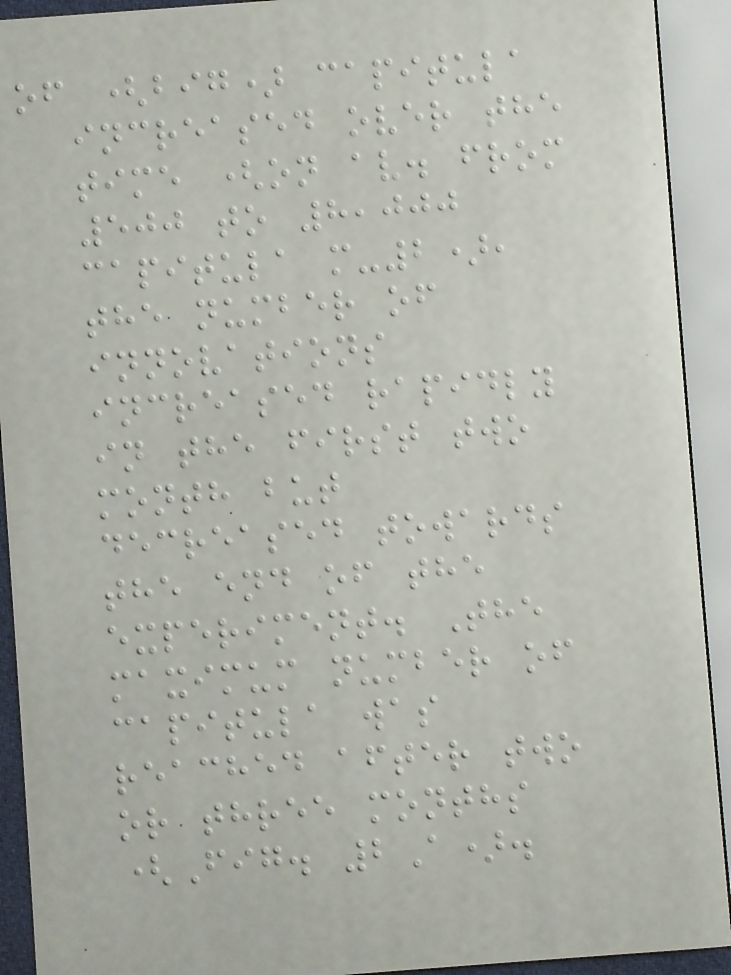of (big) capitula
increased over the
time (on av. from
500 to 8,000
capitula m-2),
the number of
innovations
increased rapidly
in the first two
month but
decreased towards
the end of the
experiment. The
maximum number of
capitula was
reached after two
or three months
(Fig. 2A).
